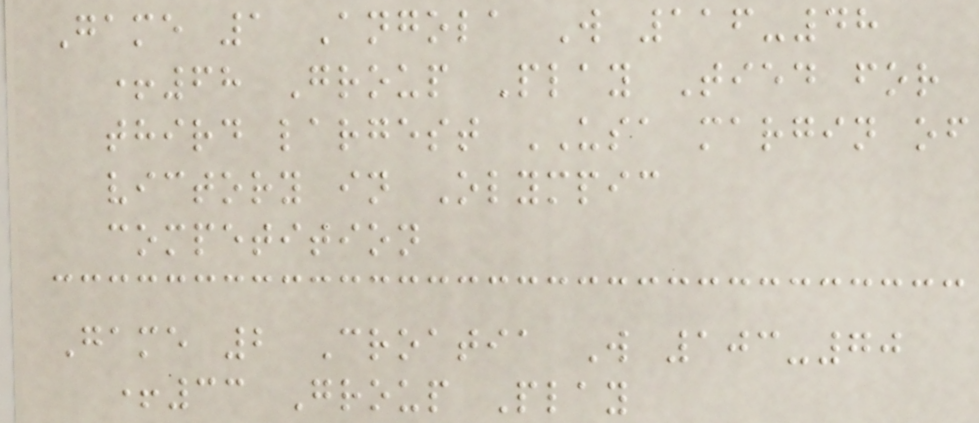Game 1 Angola W 116-48
+68 Group Play Tied for
third largest USA margin of
victory in Olympic
competition
Game 2 Croatia W 103-70
+33 Group Play
